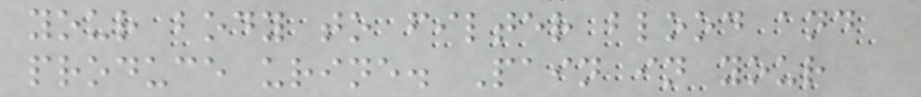your body to filter blood and
produce urine. Pain in your
